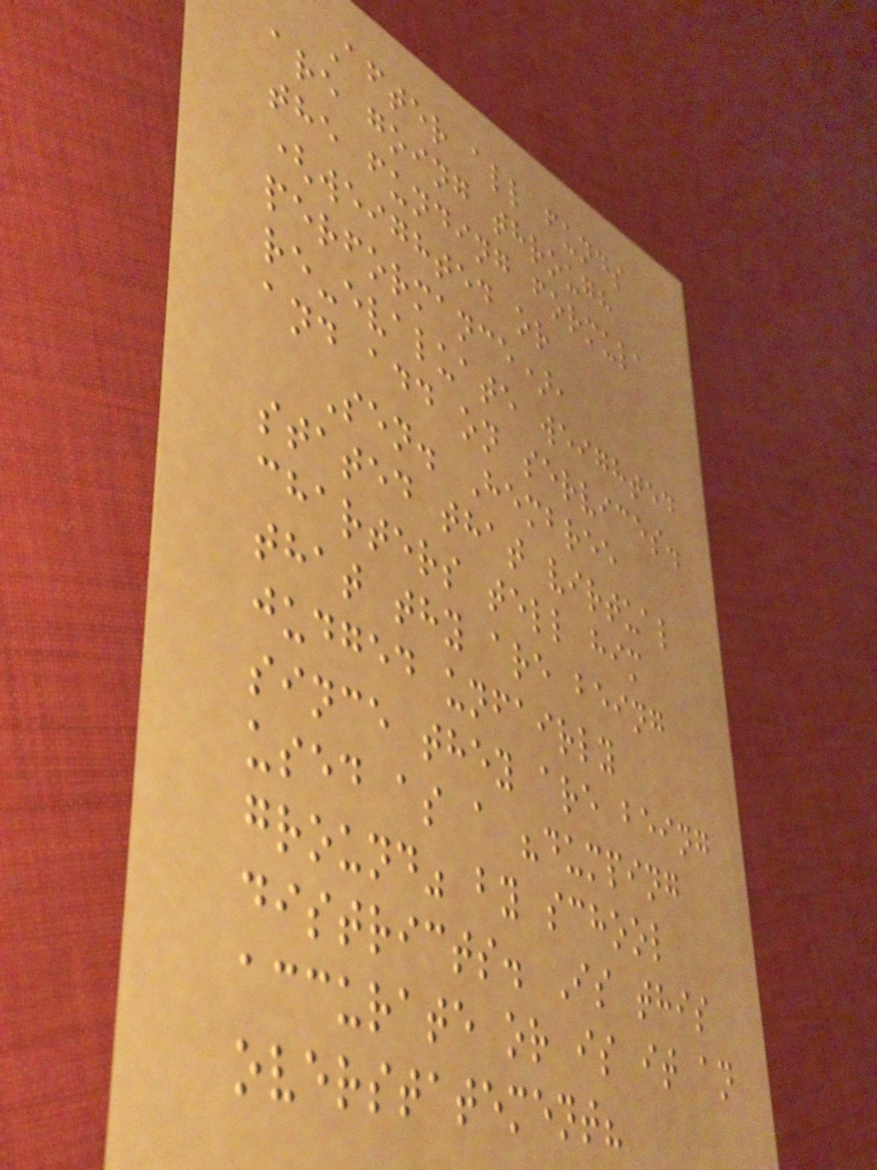After all funds
are going through
the funding formula
(weighted or
performance),
re-evaluate weighted
and add on services.
Sen. Hembree
stated that virtual
charters tell him
that thy are being
judged unfairly
since they are being
used as a "dumping
ground" by school
districts. Is this
accurate or is it an
overstatement?
